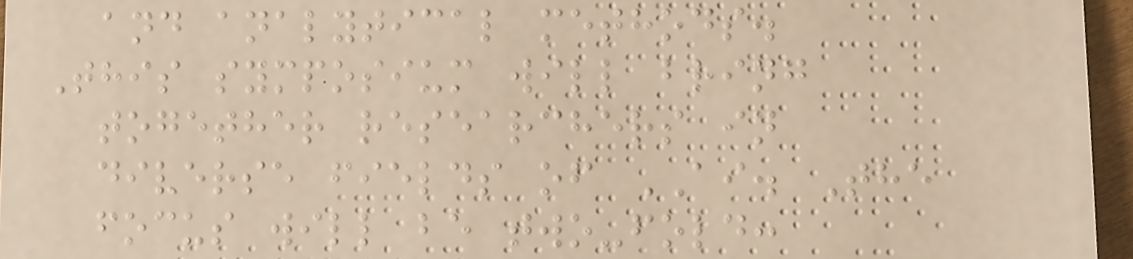and analytical methods.
This symposium will bring
together researchers in
diverse fields of AI. The
focus will be two-fold:
